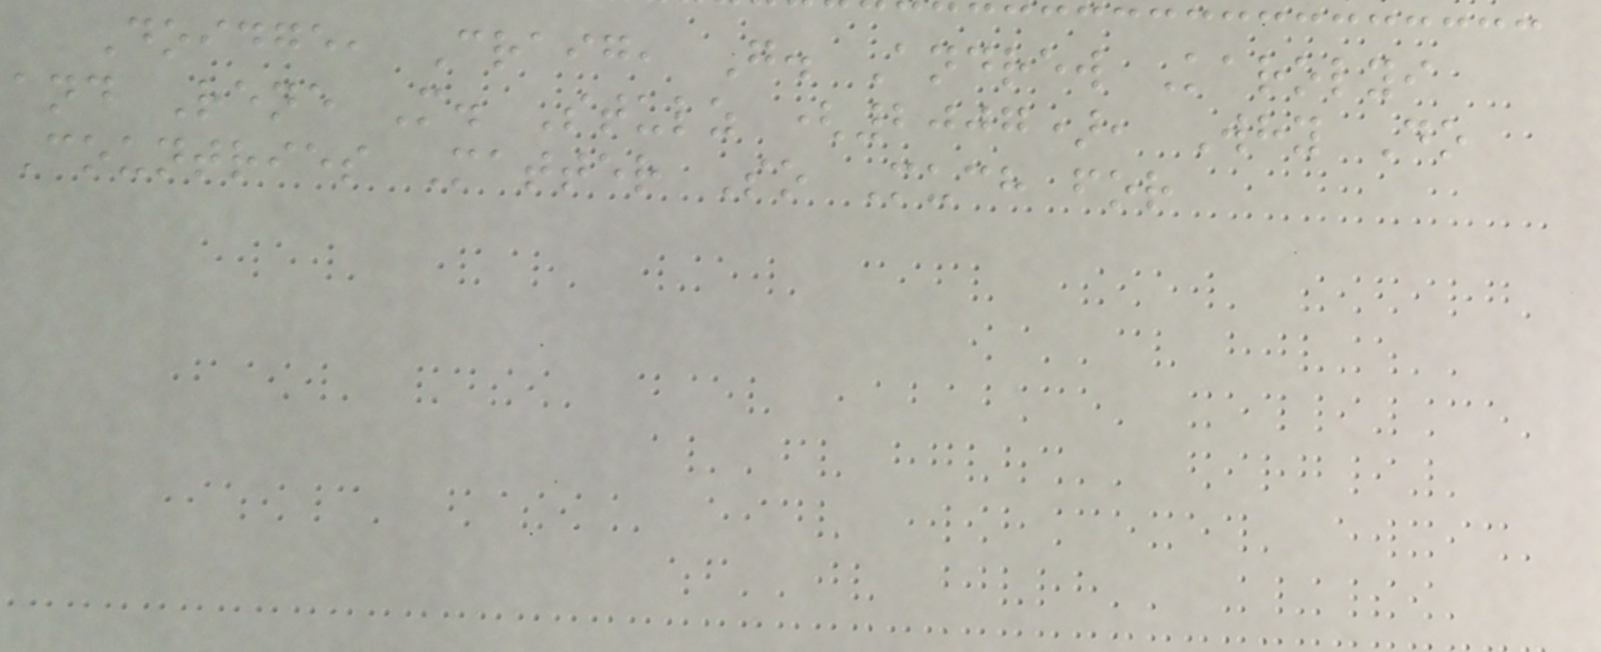Doidge, Craig, G. Andrew Karolyi
and Rene M. Stulz (2007), Why Do
Countries Matter So Much for
